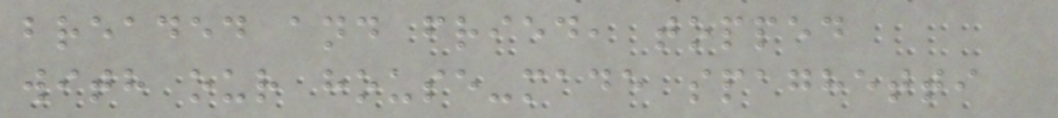breaded and fried, topped
with our house-made spaghetti
